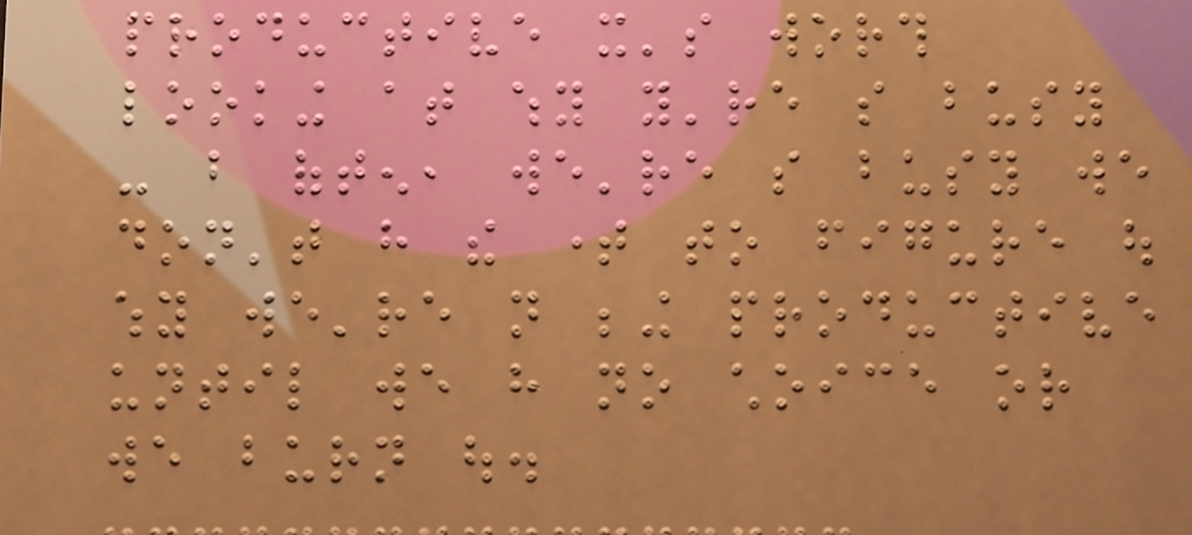productive it's worth
looking at why you're so busy
- but often, we're so busy we
don't have the time to figure out
why we're not being productive
until we have no choice or
we burn out.
